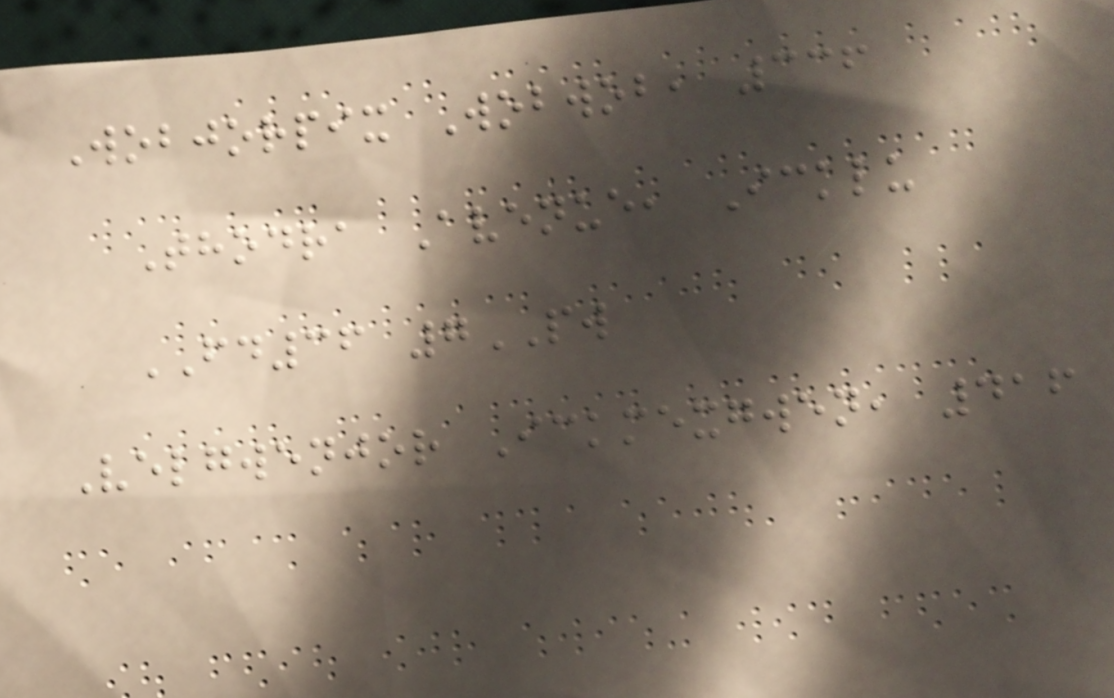Wobjorpix Wobwob, 336
Thodra Avenue, Icklu
FD36 7PW
Velgwenjor Ickmexgwen, 416
